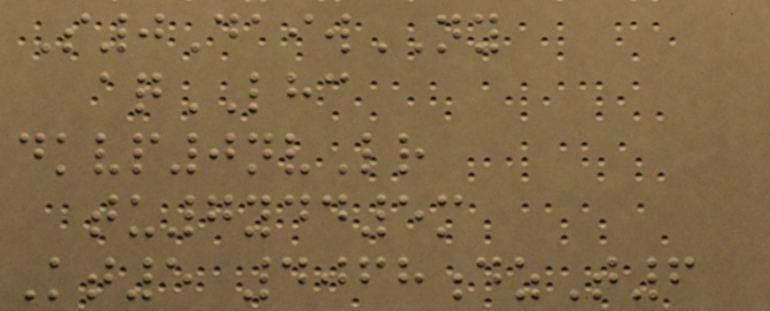S0DaiwNY
aqLHC
dkvp0nvLr
tu7ydd5m
Kt5 4068dzT6
